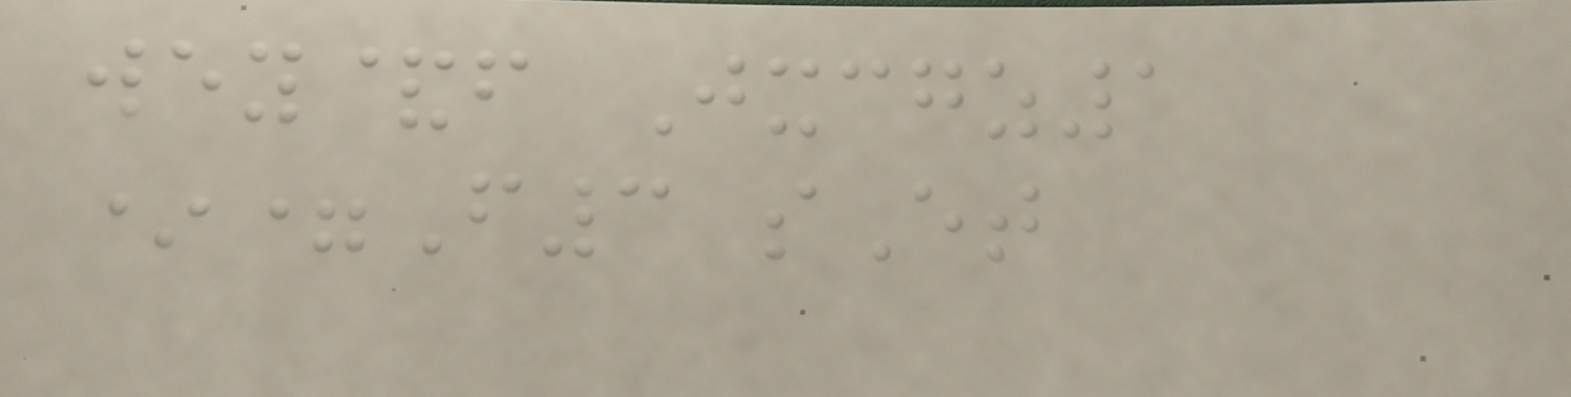wey&f Jxcgz1
*=F3 sEt
